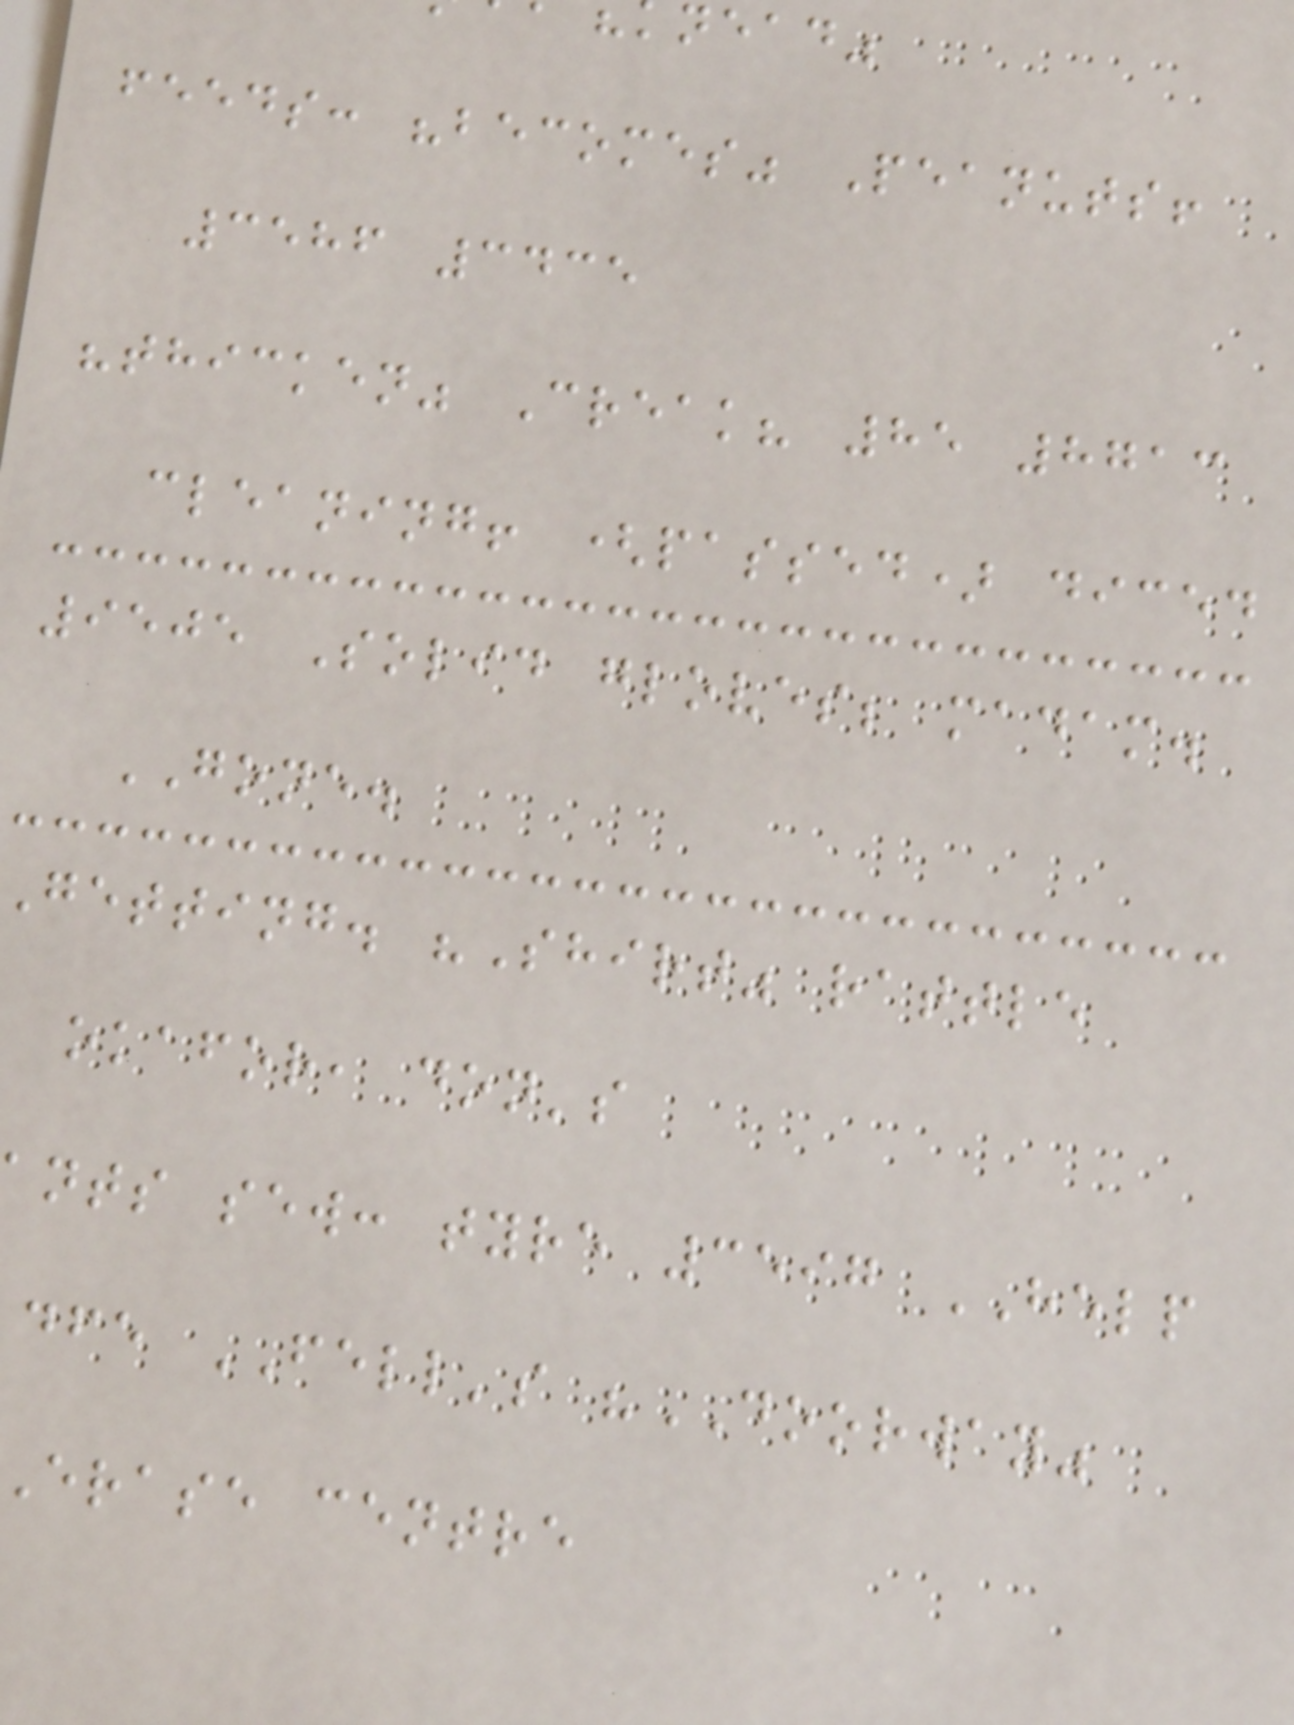nead"
feeds: "becomes" Peanuts!
3586 3435
"thicken" Creak? 85 8713
cleaning! (passed) diced
9505 Solid gloves; madam.
GONE.
getting. "Shirt" rattle
okafor, don's
nts sew: tyre 3597 HELP
dfe FELL's "DOORWAY"
erase centre
